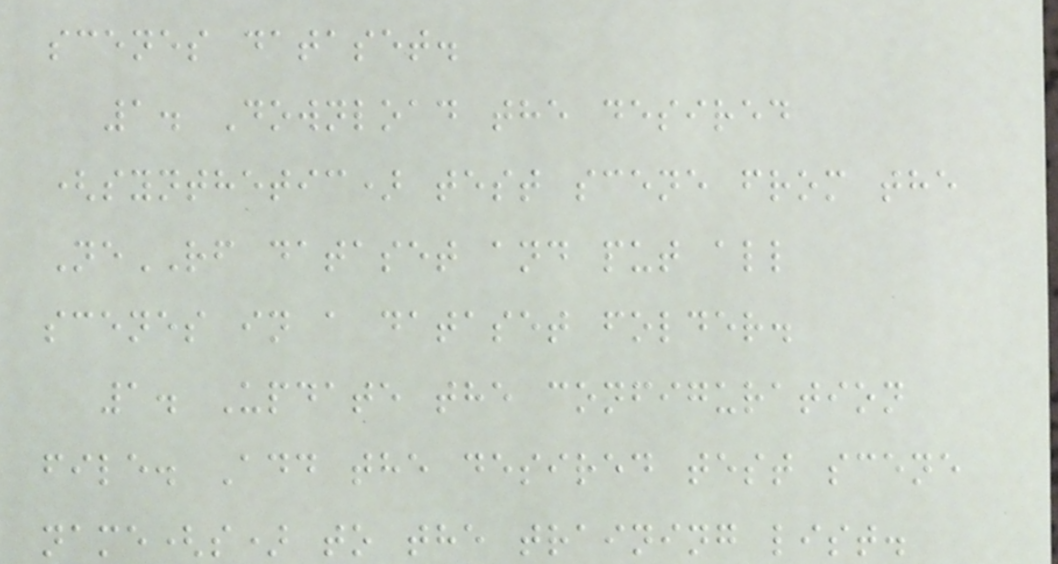scenes dataset.
1. Download the desired
(synthetic) test scene from the
NeRF dataset and put all
scenes in a dataset folder.
1. Update the configuration
file. Add the desired test scene
name(s) to the training list.
